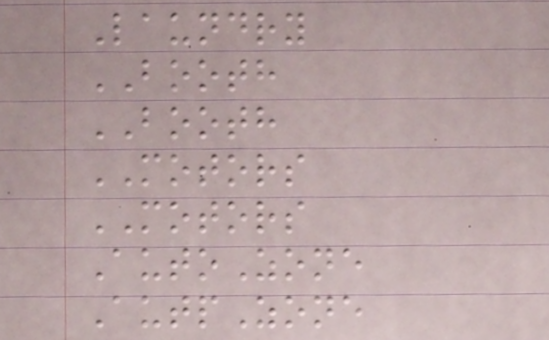Laundry
BOOTH
BOOTH
MOTORS
MOTORS
AutoZone
AutpZone
